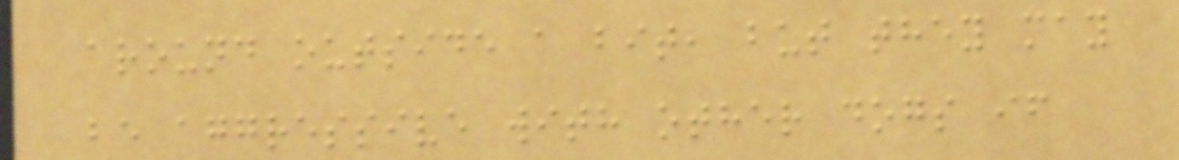around outside a bit, but they may
be aggressive with other dogs if
